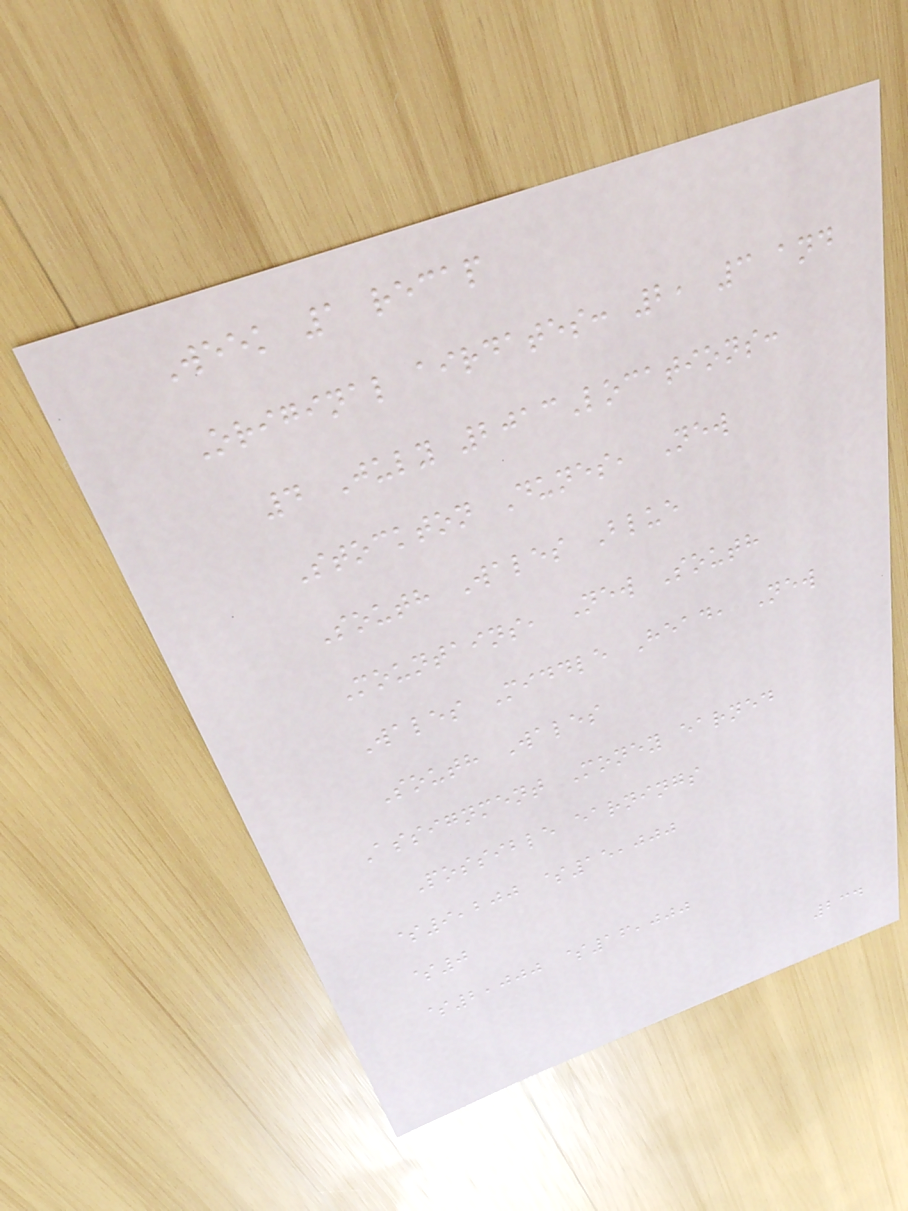Week 1 recap
Original airdates: 2, 3 and
4 July 2013Locations:
Stockton Dunes, New
South Wales Blue
Mountains, New South
Wales Middle Head, New
South Wales
Assignment Money earned
Possible earnings
$9,200 $15,000
$0
$2,000 $16,000
234
